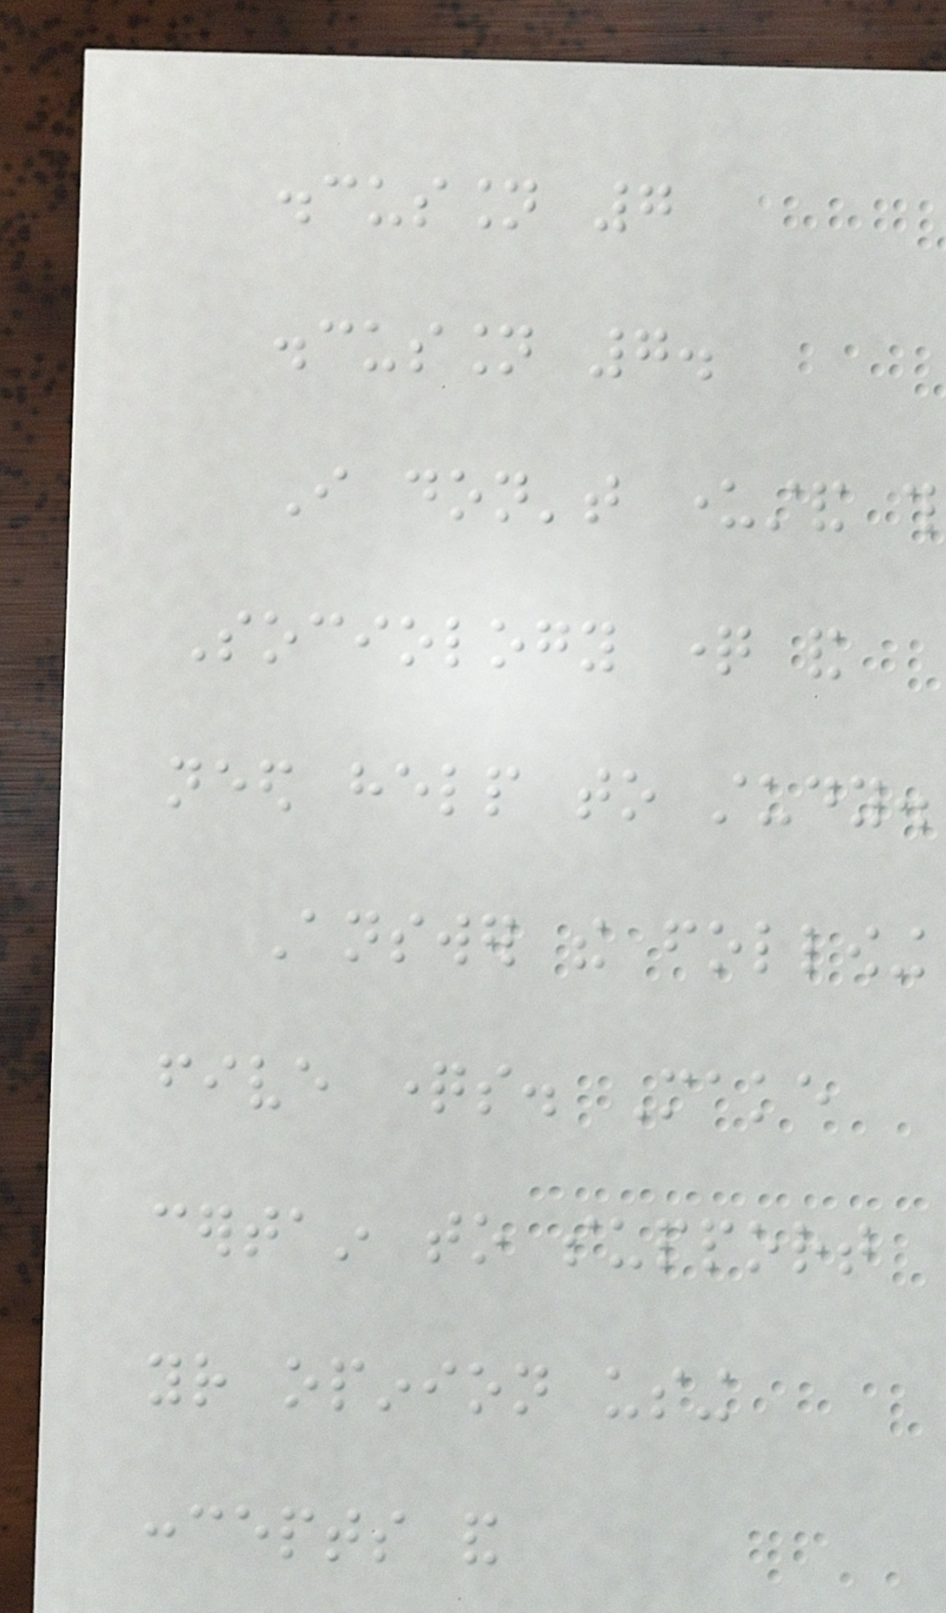discussion 7
discussion 7.
I don't understand this
Sociology question and
need help to study.
Answer the following
five questions. Make
certain to support
your opinion using
concepts and
